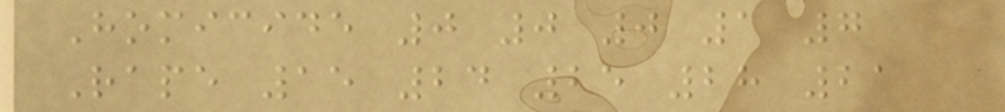Homicide 0 0 0 1 7
Rape 15 24 25 28 21
